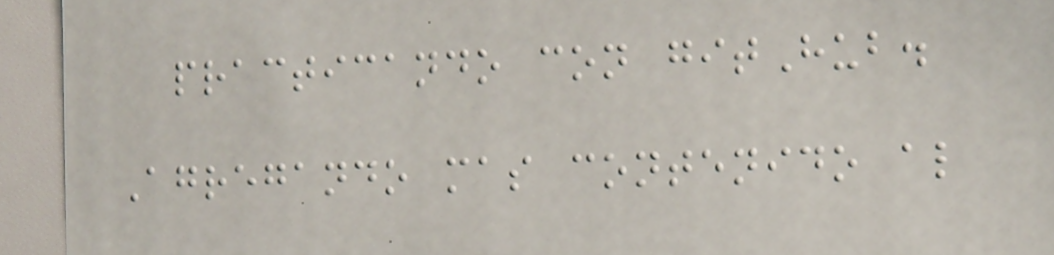practicando con gitHub.
Agregando mas contenido al
